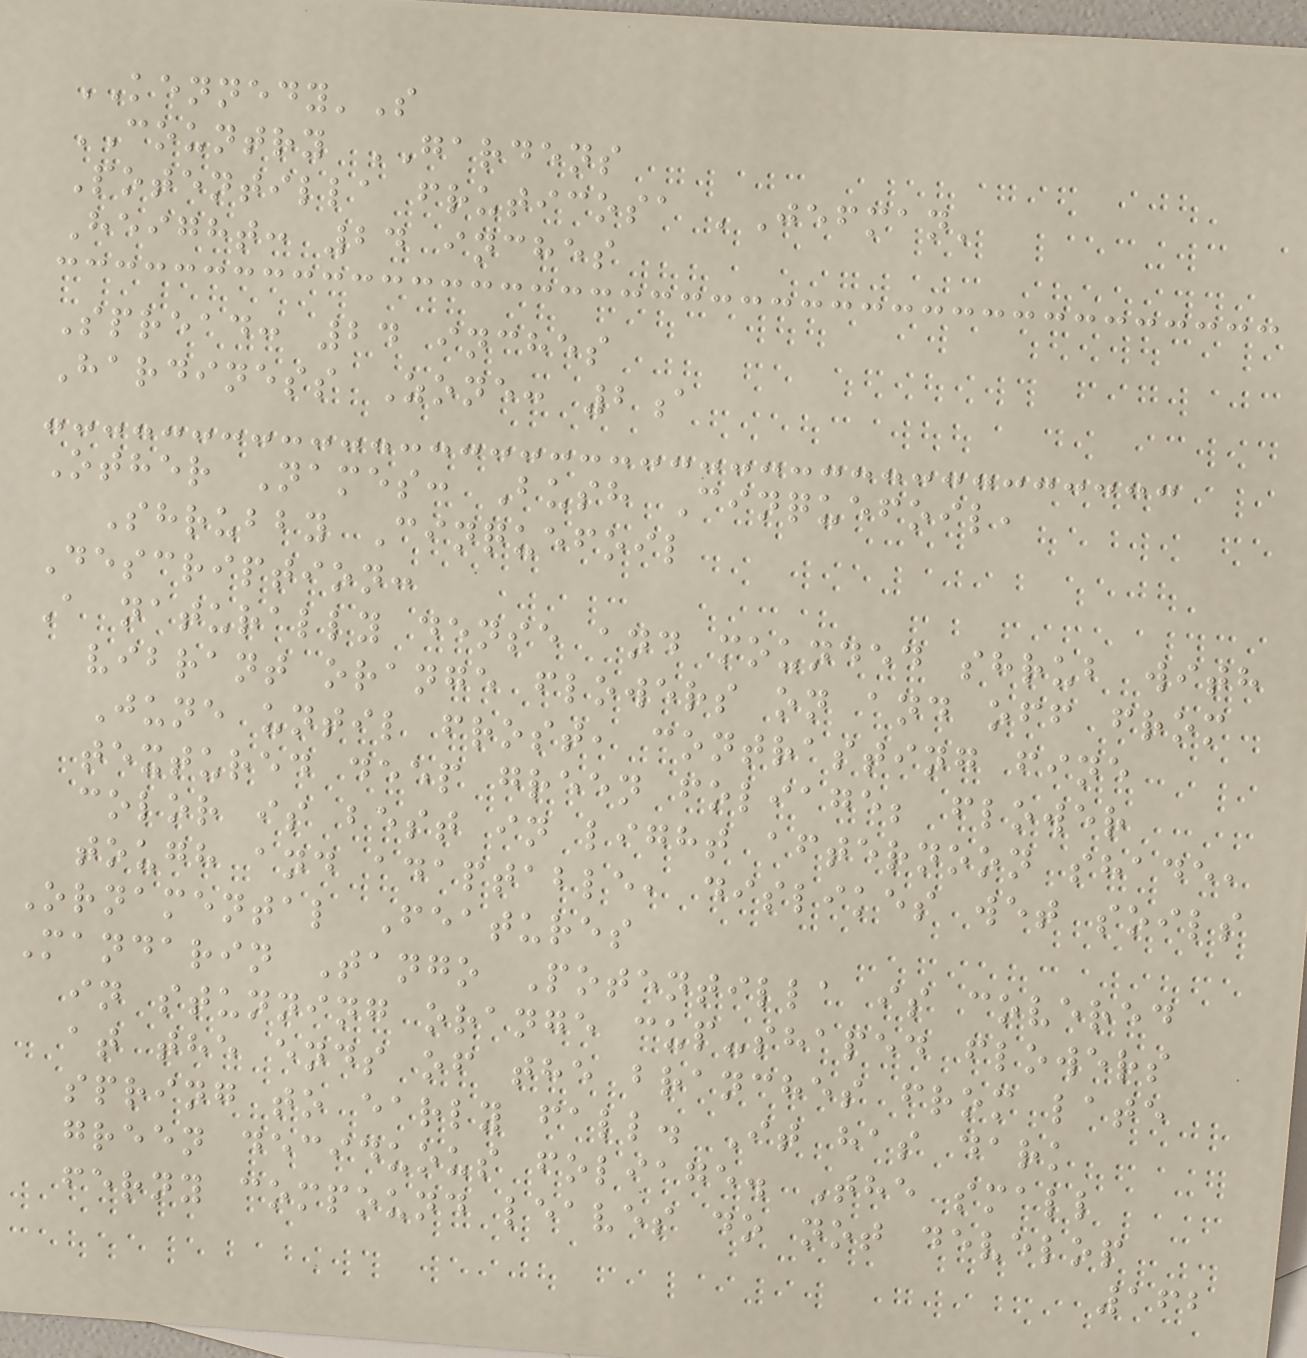KENNEDY'S
COUNTRY GARDENS
Potentilla fruticosa 'Jefman'
Height: 24 inches
Spread: 24 inches
Hardiness Zone: 2a
Other Names: Bush Cinquefoil,
Shrubby Cinquefoil
Description:
A naturally dense and mounded shrub with
vibrant orange flowers on and off from
June until frost, contrasting fine
textured deep green foliage; flower
color is best in light afternoon shade,
tough and adaptable, dislikes wet soils
Ornamental Features
Mandarin Tango Potentilla is covered
in stunning orange cup-shaped flowers
at the ends of the branches from late
spring to early fall. It has dark
green deciduous foliage. The small
ferny compound leaves do not develop
162
